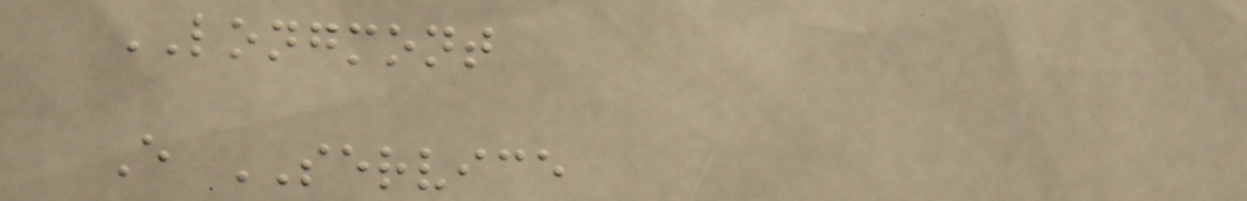LONGMONT
E SERVICE
